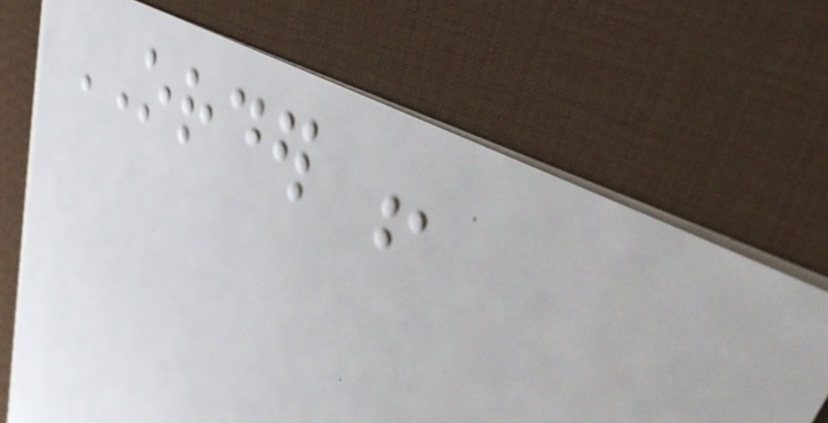ORDER !
